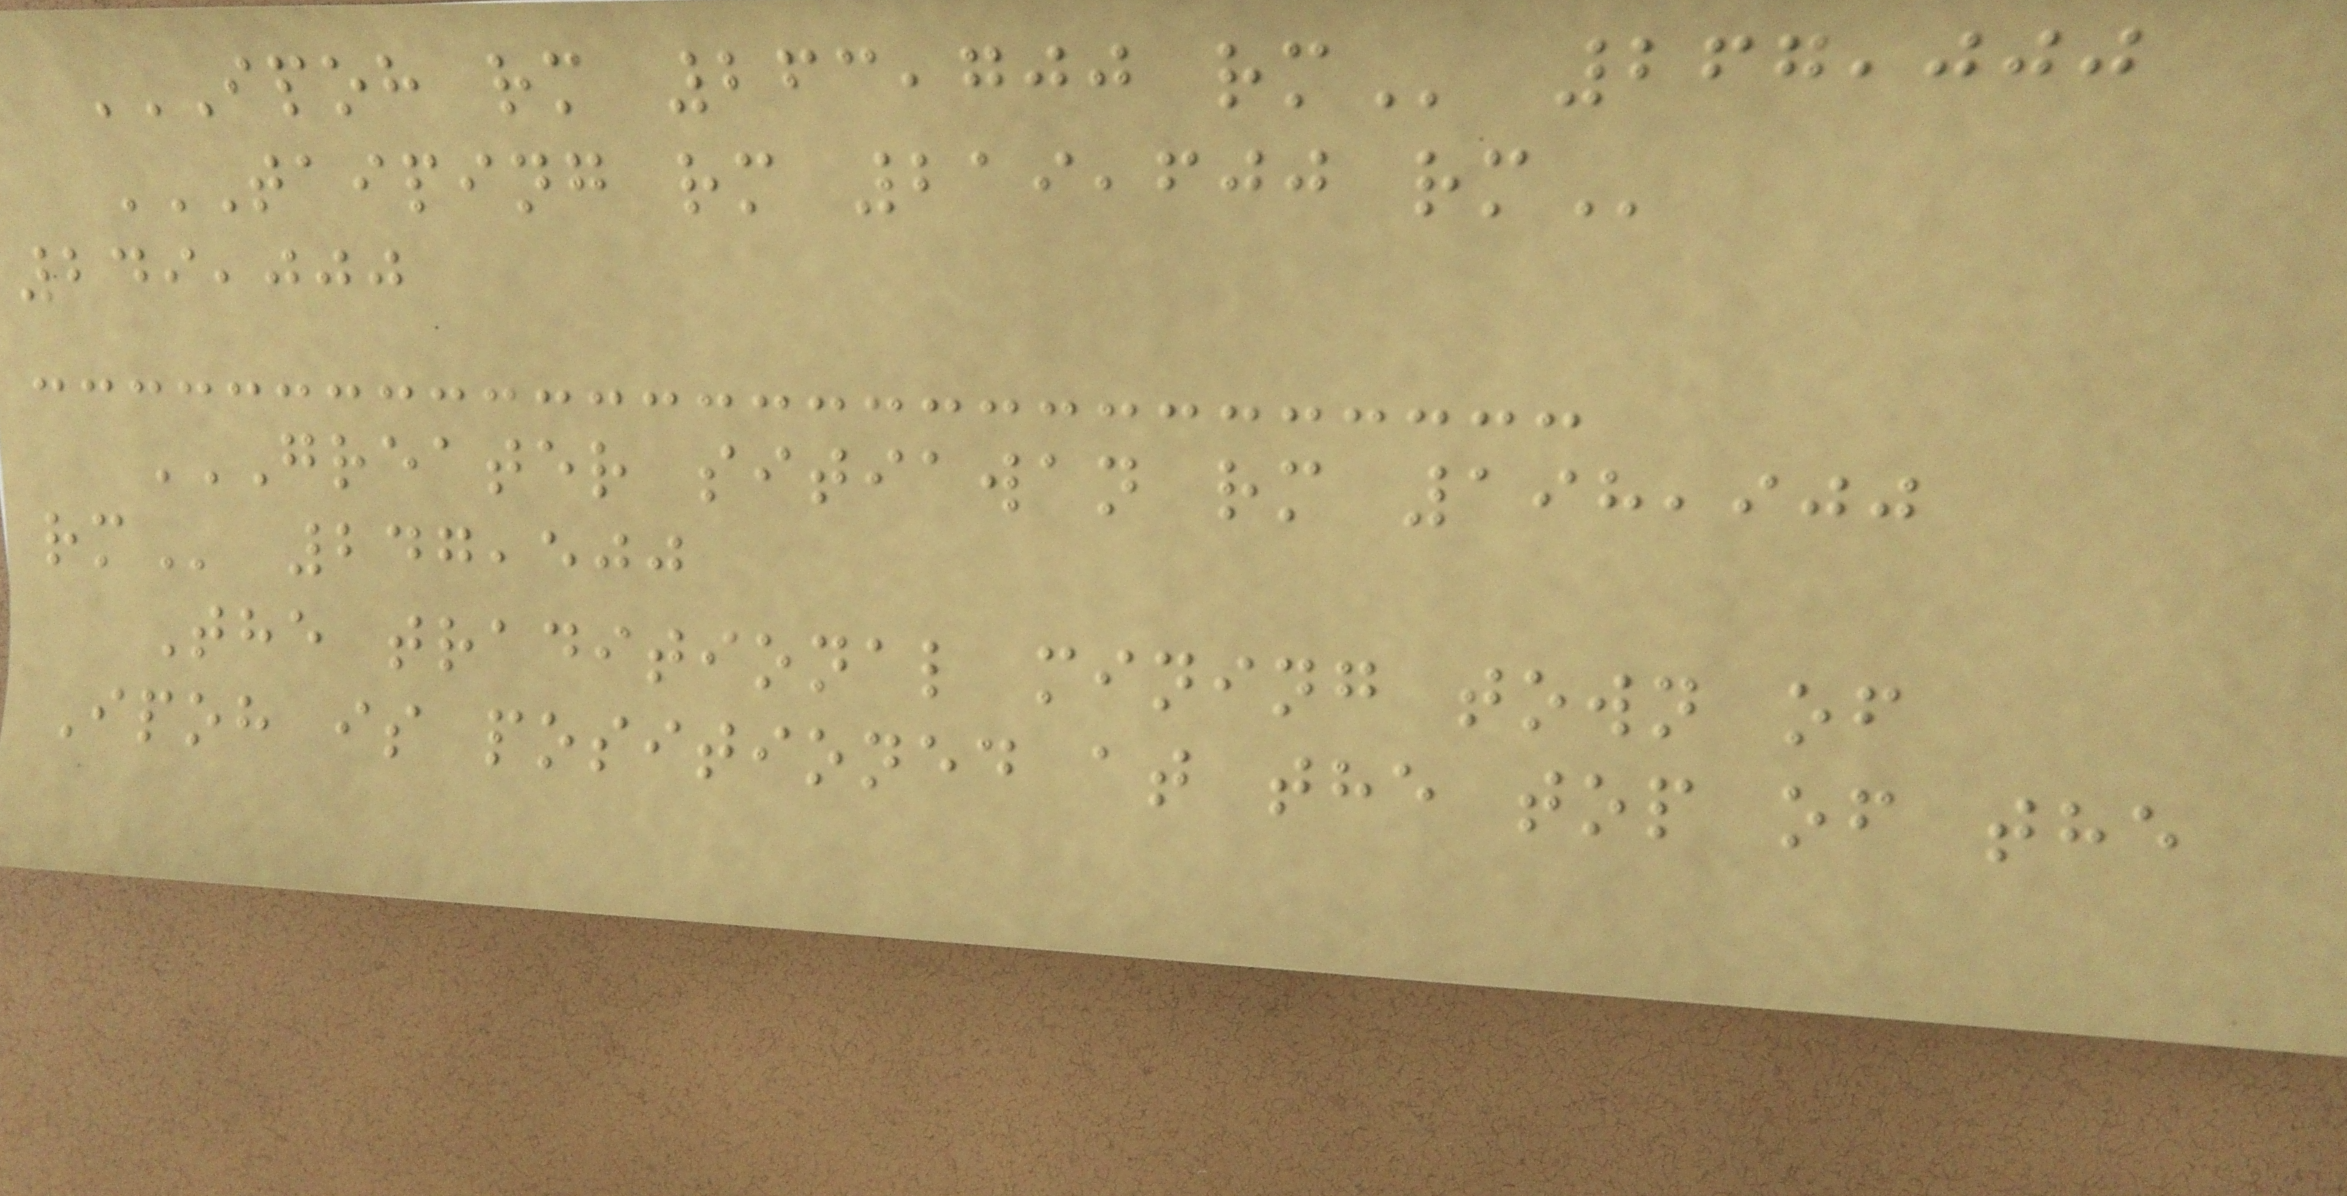IPOH RM 263,700 RM 267,000
TAIPING RM 219,600 RM
249,000
GREATER SITIAWAN RM 198,900
RM 247,500
The traditional mining town of
Ipoh is positioned at the top of the
